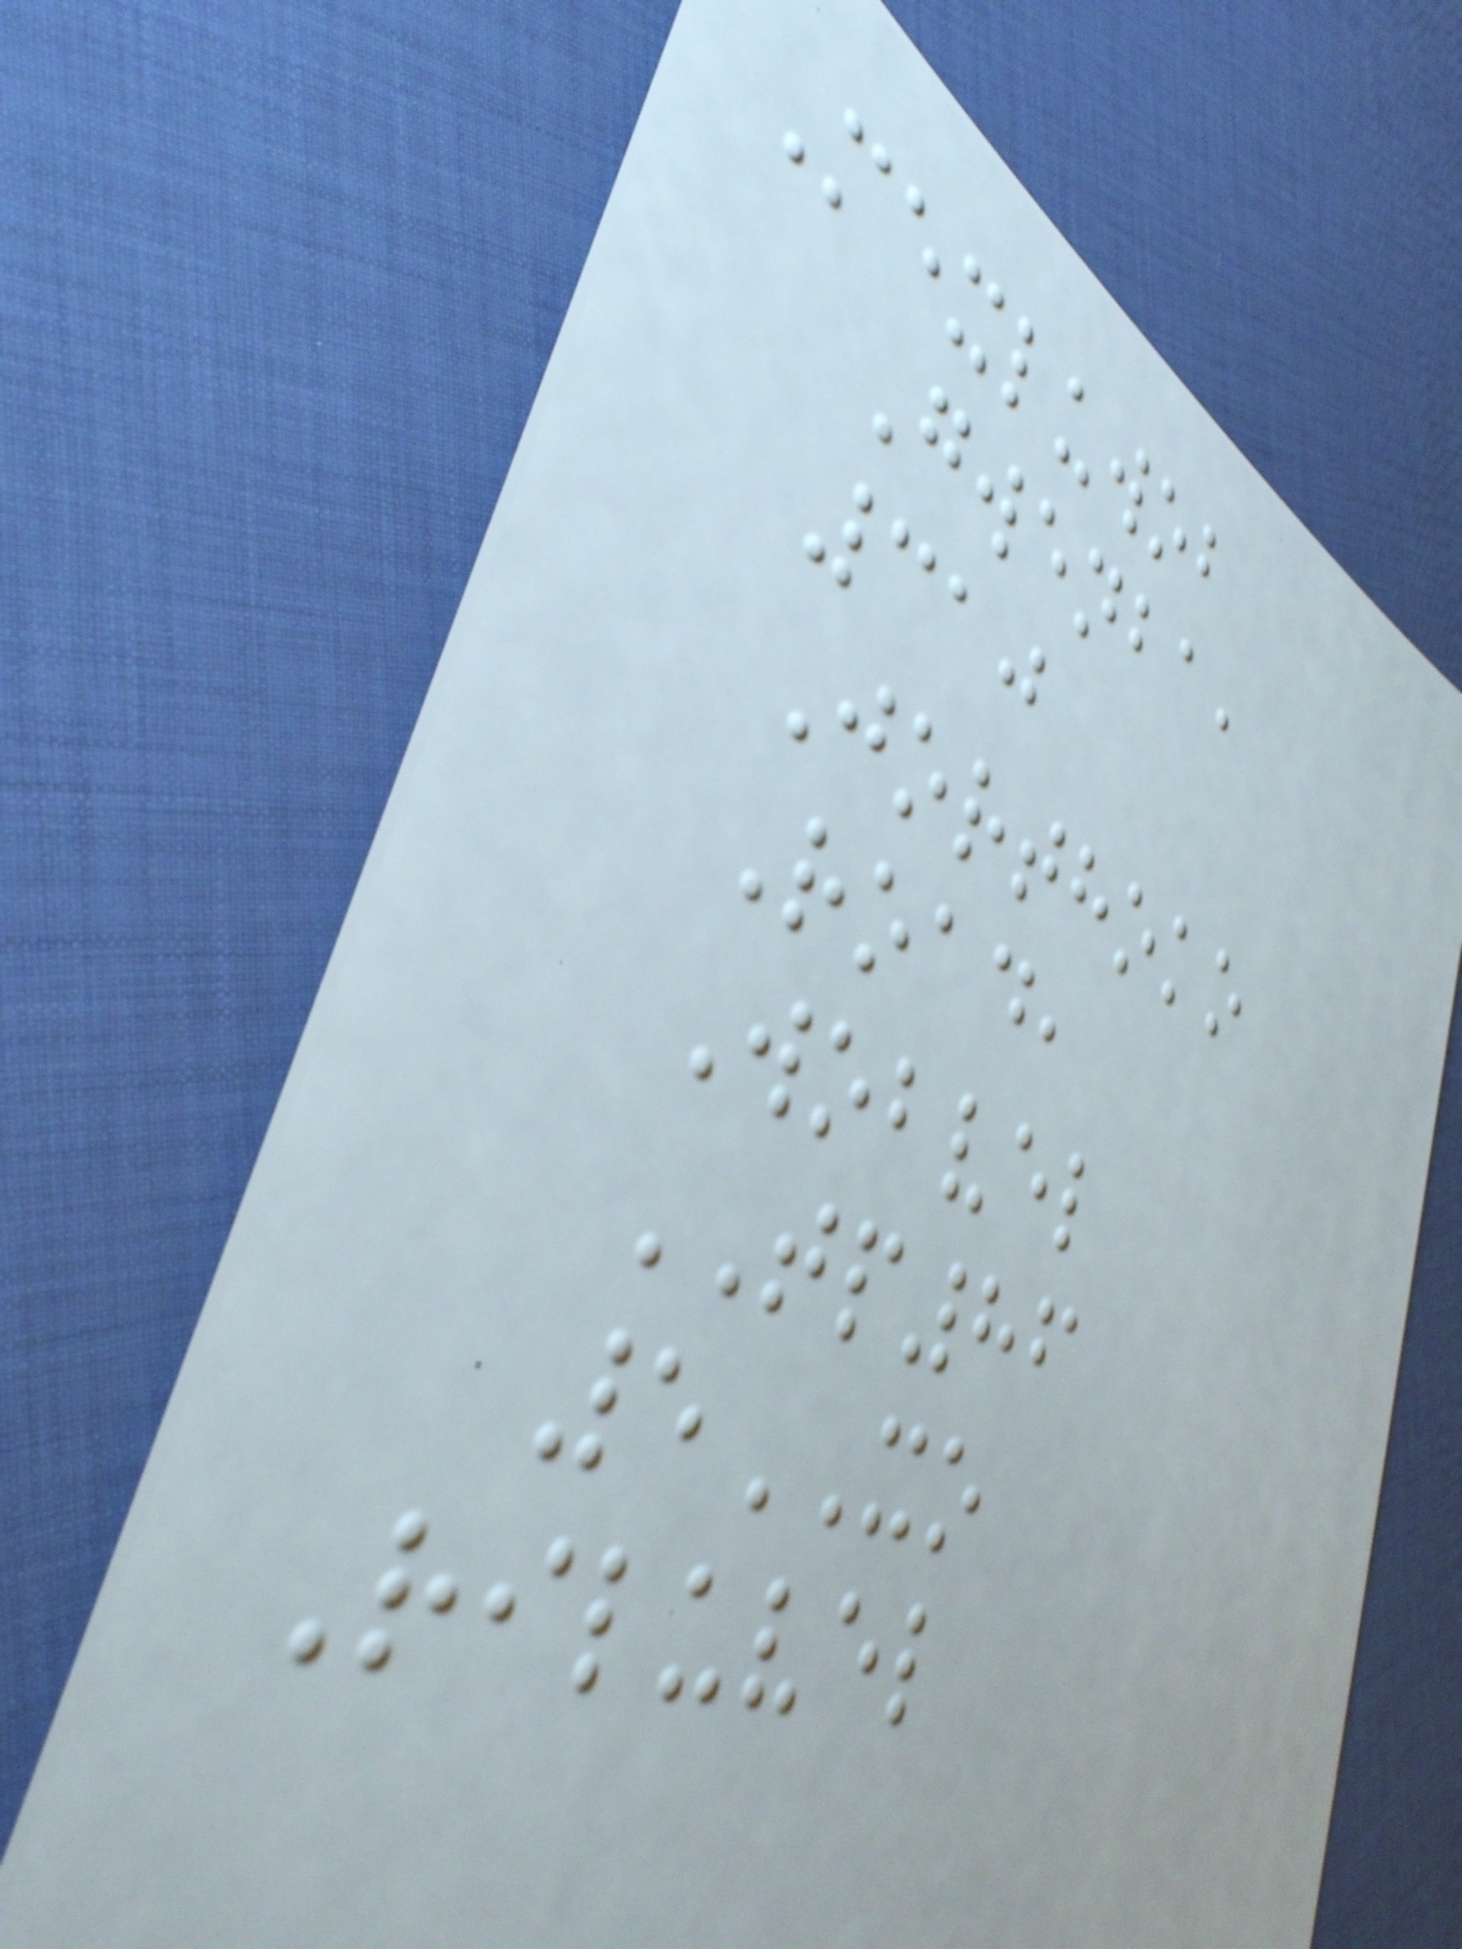Mexluwob
Gwenba,
310
Jorthoko
Road,
Wobvel
TP86
5XO
Riluvel
